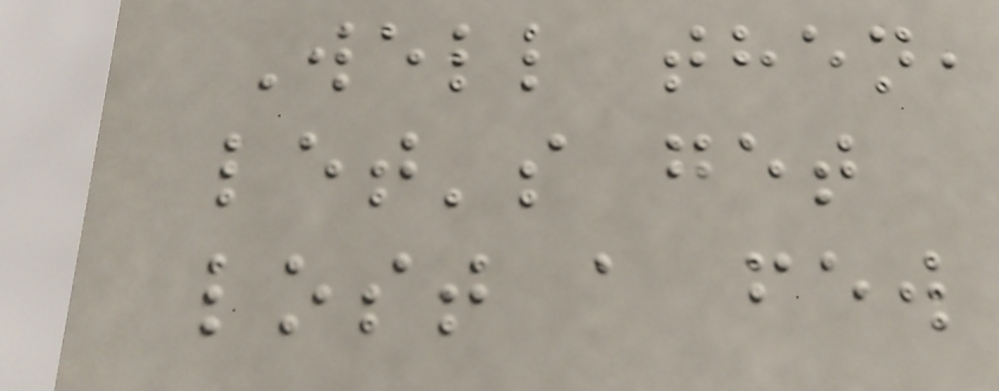Well then,
let's get
lost a few
